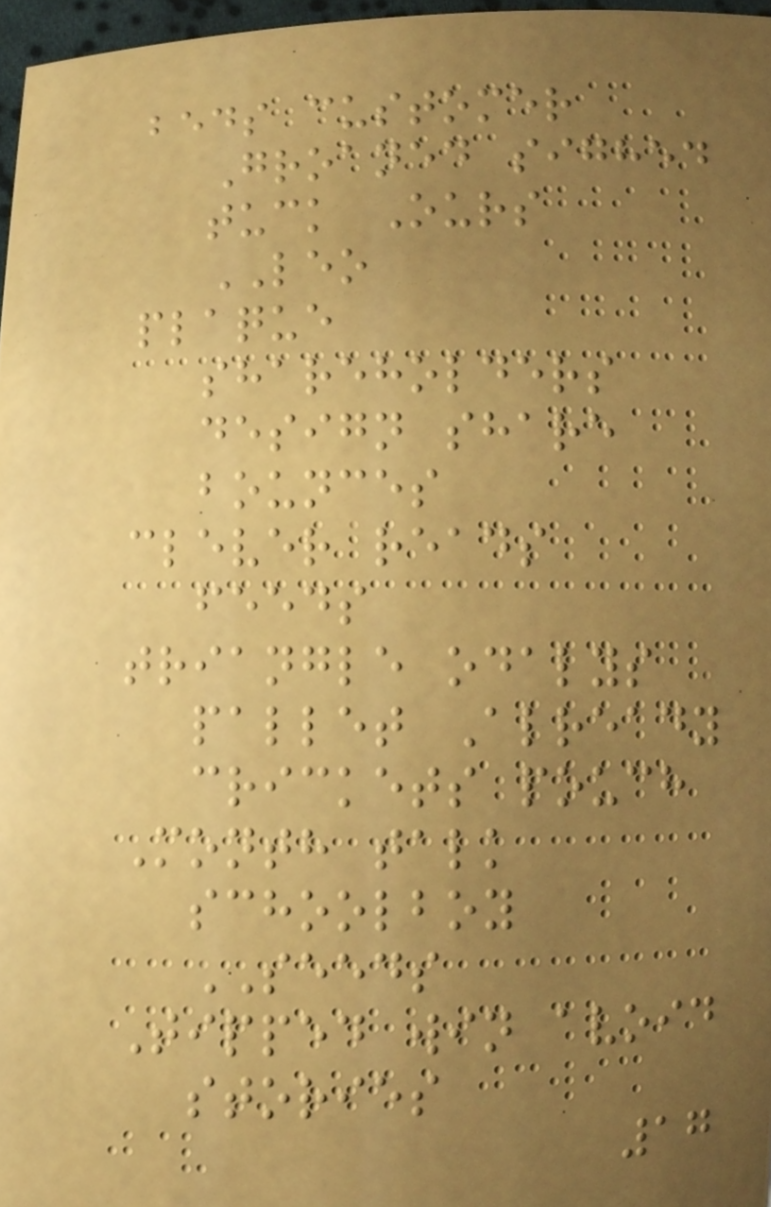beds customer
Groaned sighed
tuck Ours
LEO
plaque
shareholders
design share
bounces
clever reads
feeds
triangle odalys
pallet Already
crickets pouch
Month talk
schoolboy
SEEDS
Tipped win avoid
stories
17
